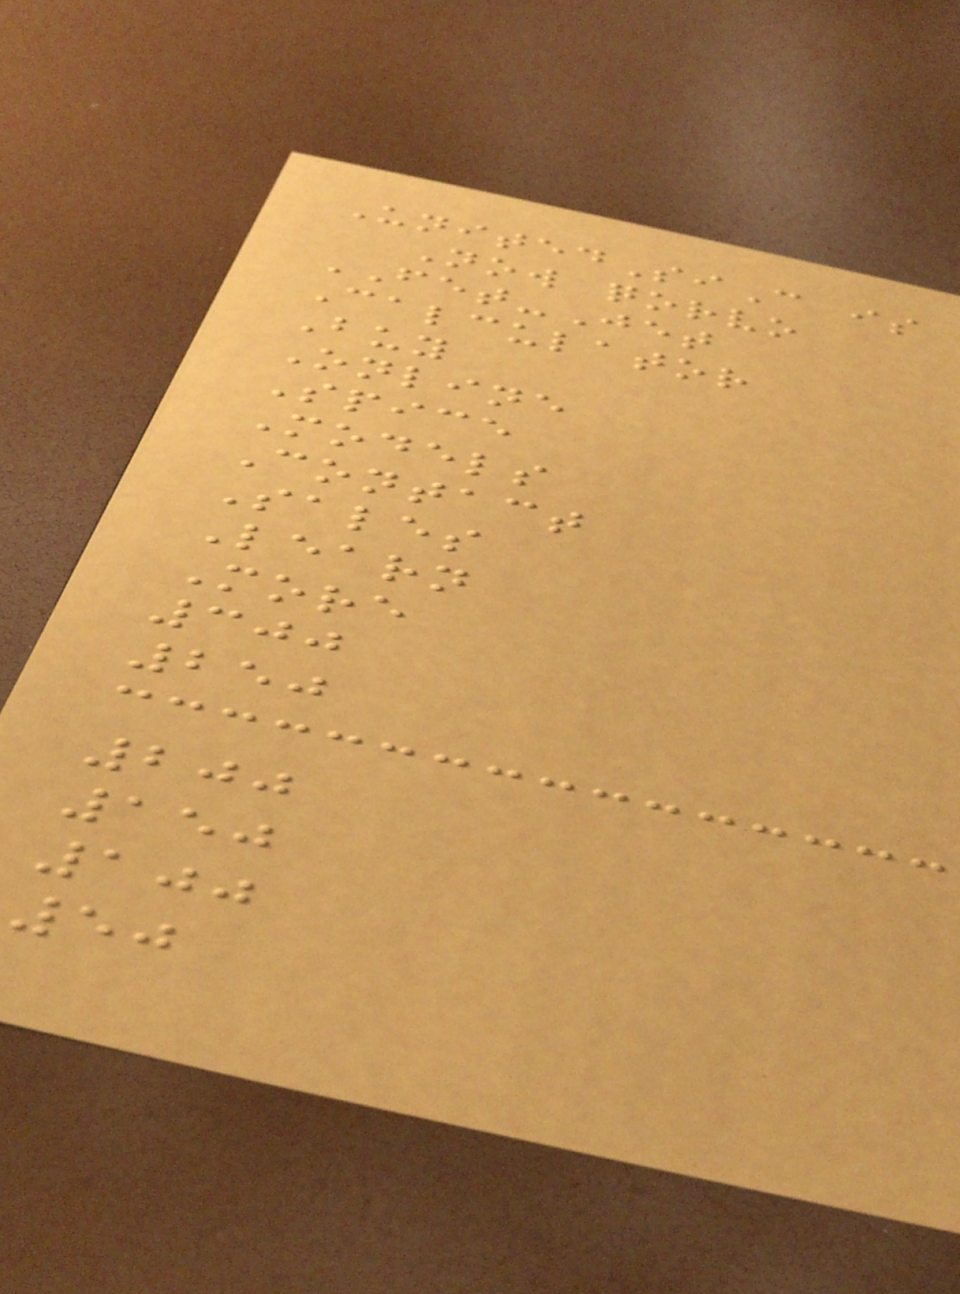UnitedSiC is
Now qorvo
FET-Jet
Calculator
Buy
Online
Spice
Models
Contact
Sales
Learn
More
300
250
200
150
100
50
